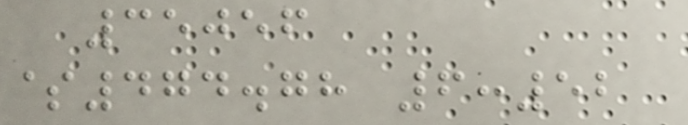35056
$474.78 6:52
